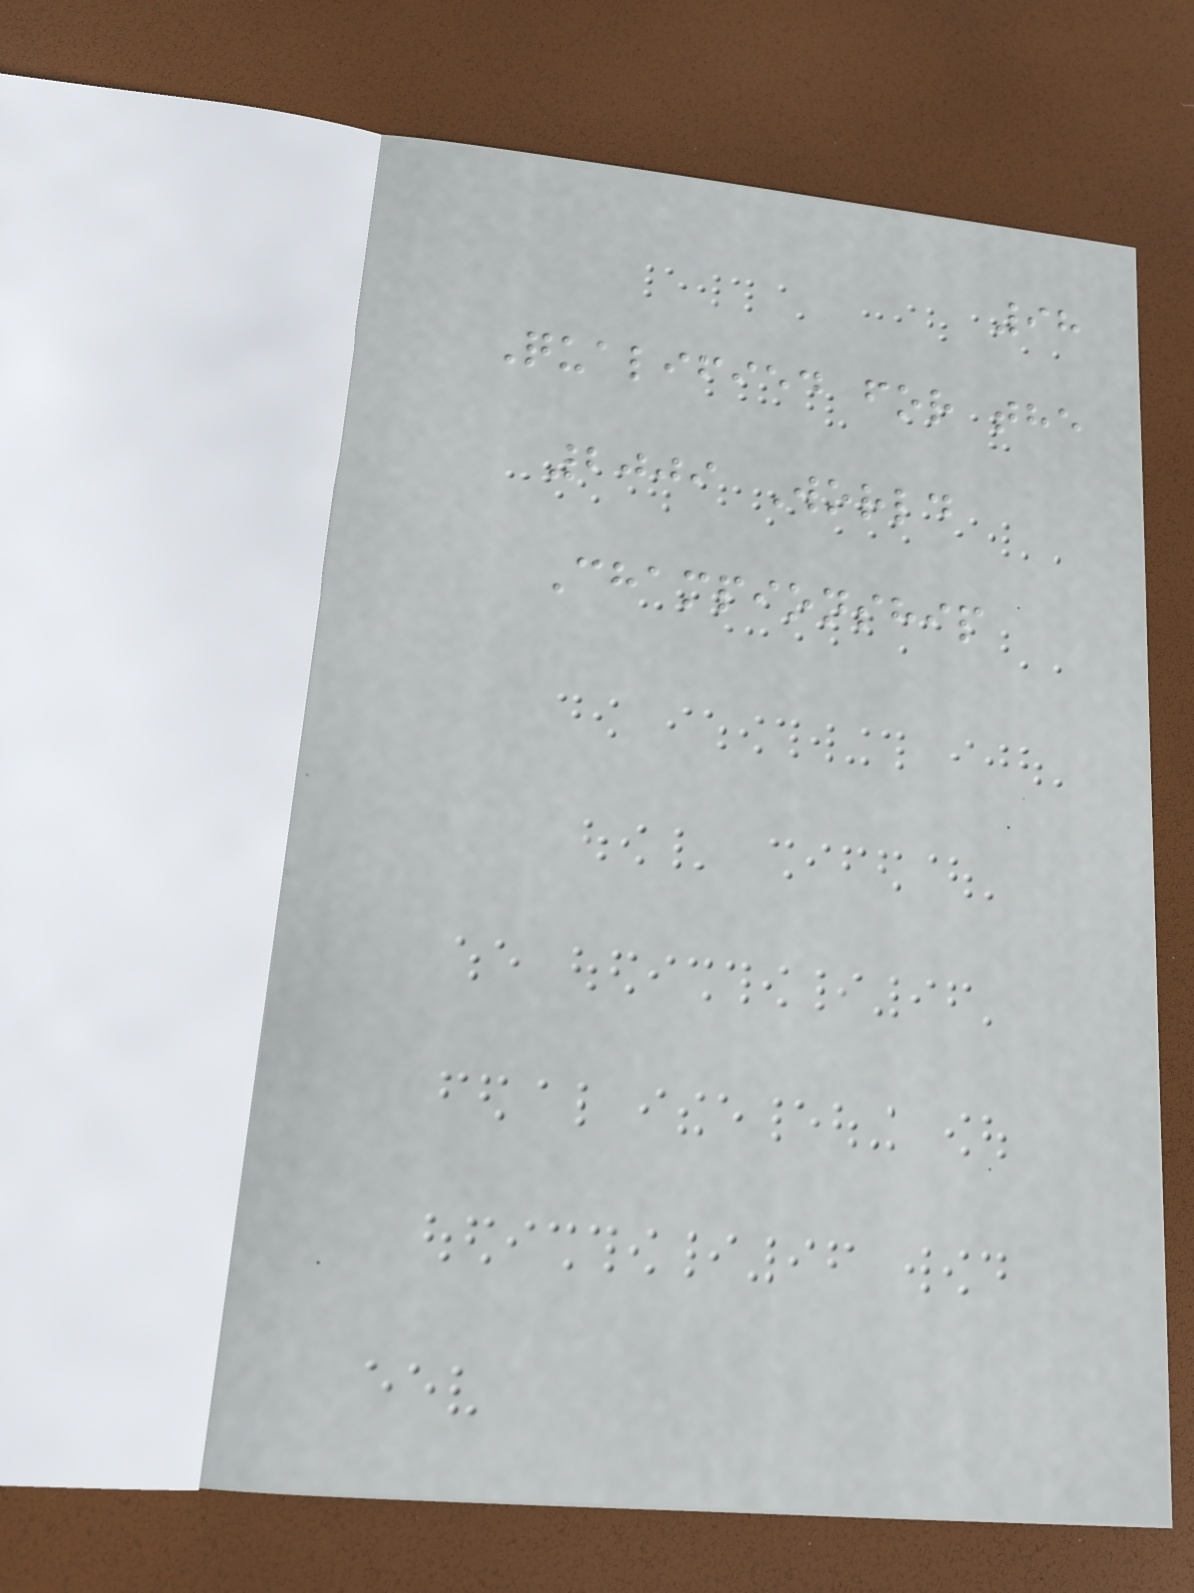98
Qualified for the
2009 World
Championship
